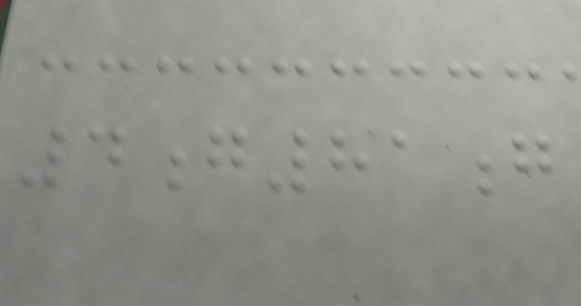4g81g
